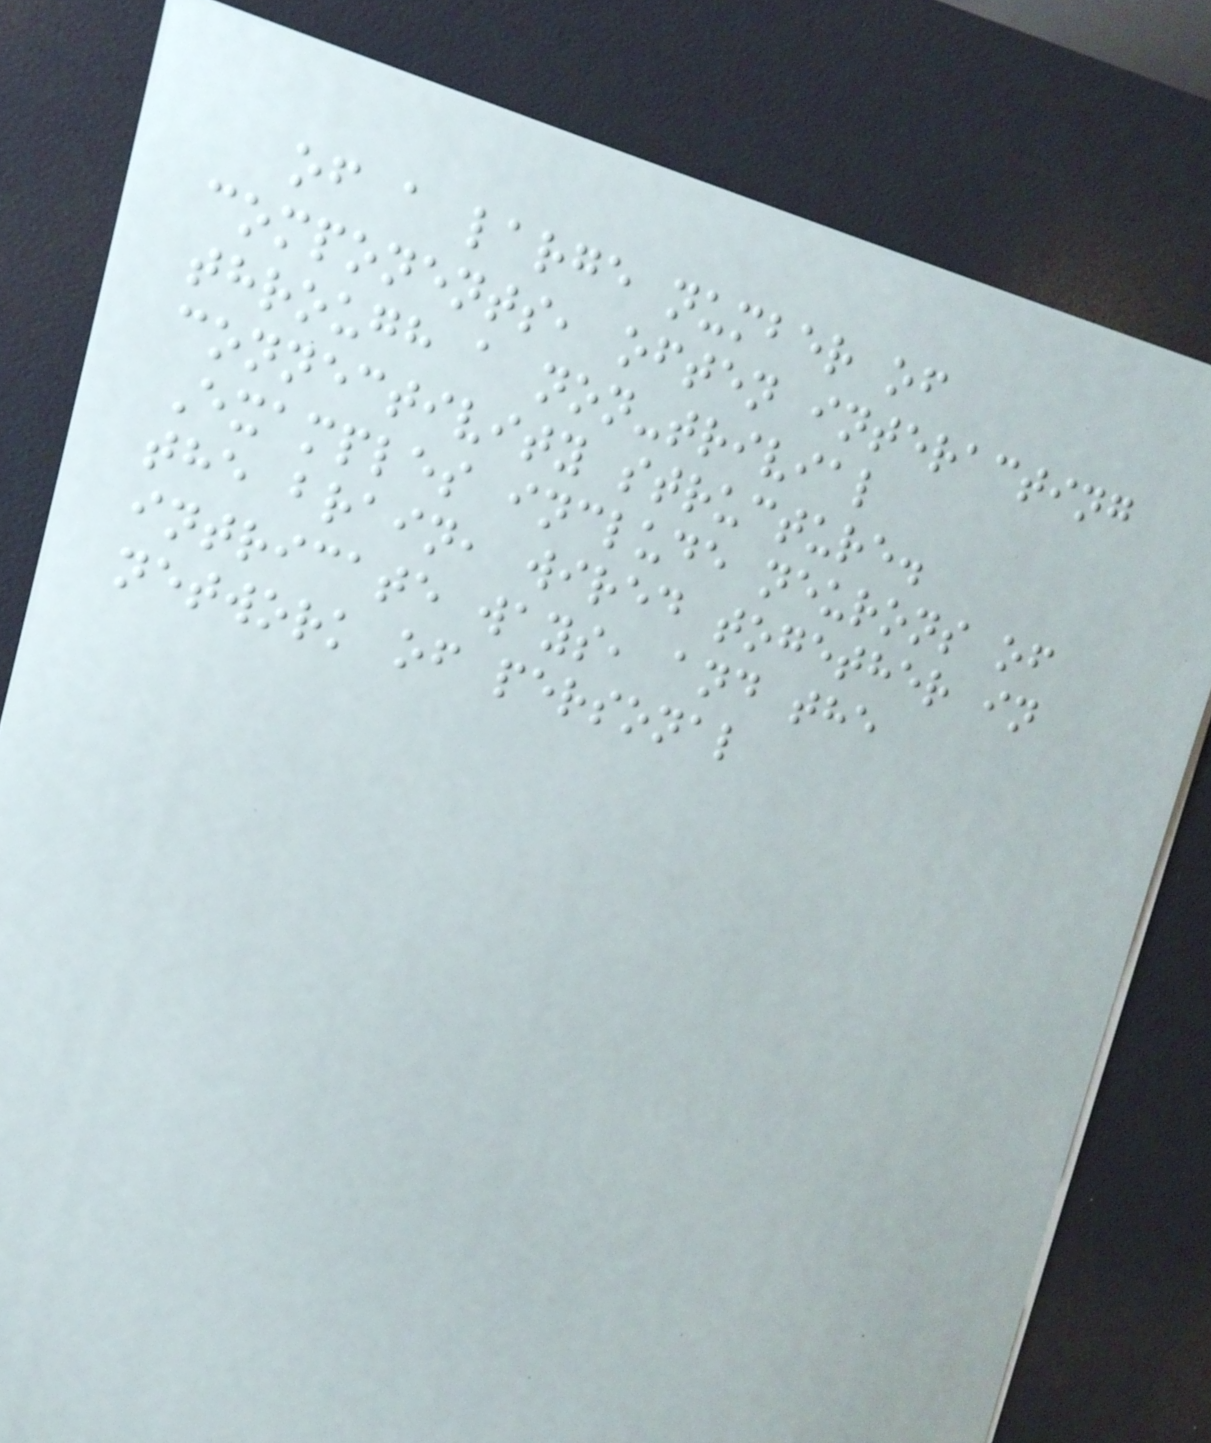of a large number of
components, often interacting
through a non-trivial
connectivity structure.
Examples include neurons of
the brain, wired together in
intricate ways, and the
network of personal
